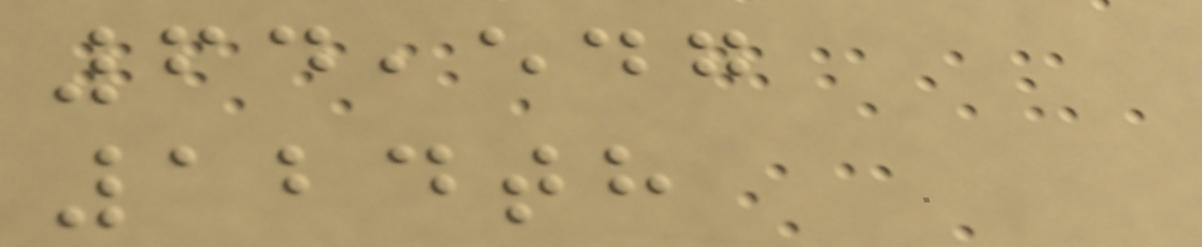64,547
124th
